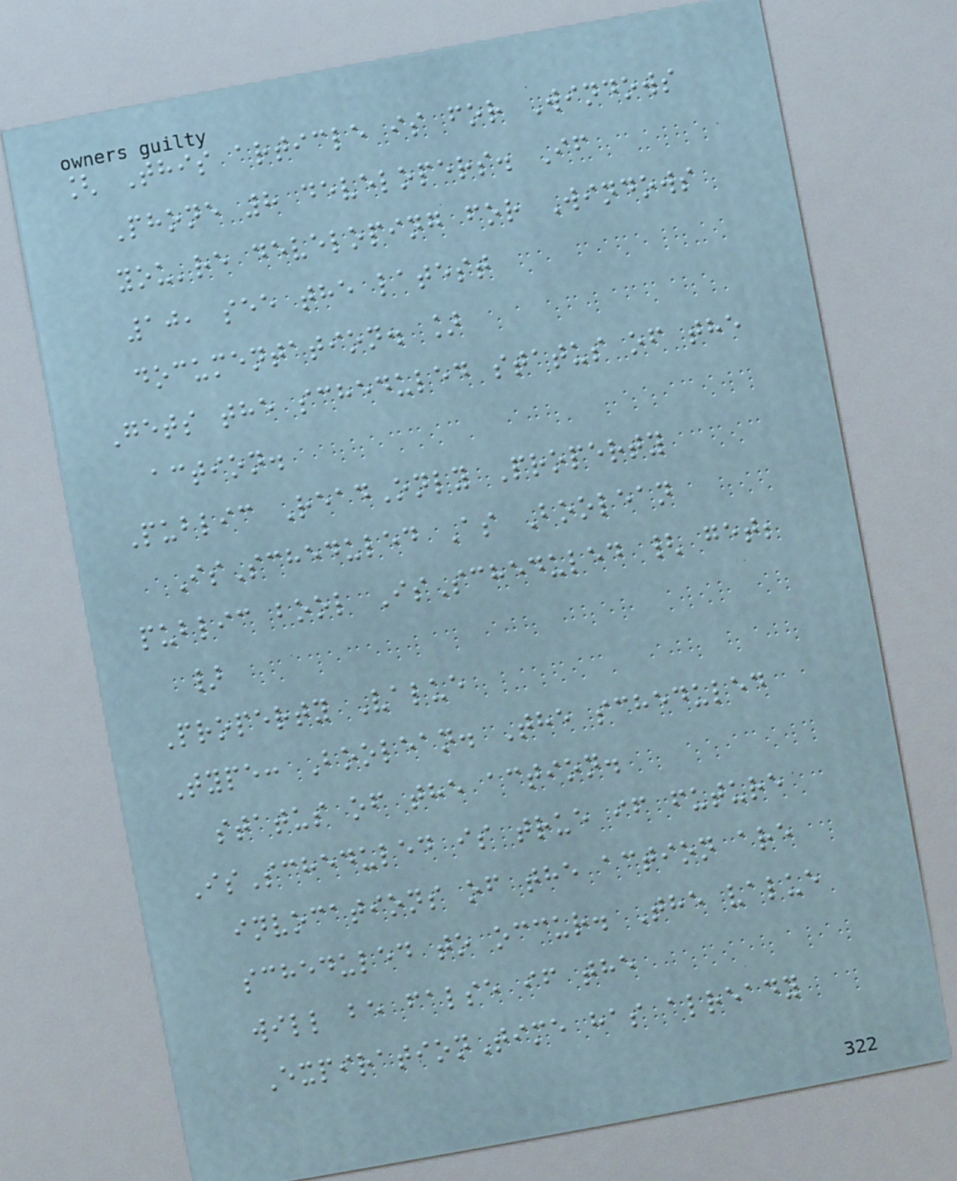[ This article is for Windows
Phone 8 developers. If
you're developing for Windows
10, see the latest
documentation. ]
Gets the scheduled status of the
action.
Public ReadOnly Property
IsScheduled As Boolean
public bool IsScheduled { get;
}
Property Value
Type: Boolean. The scheduled
status of the action.
IsScheduled is true if future
invocations of the action are
scheduled to occur. The value
will be false if the
ExpirationTime has already
